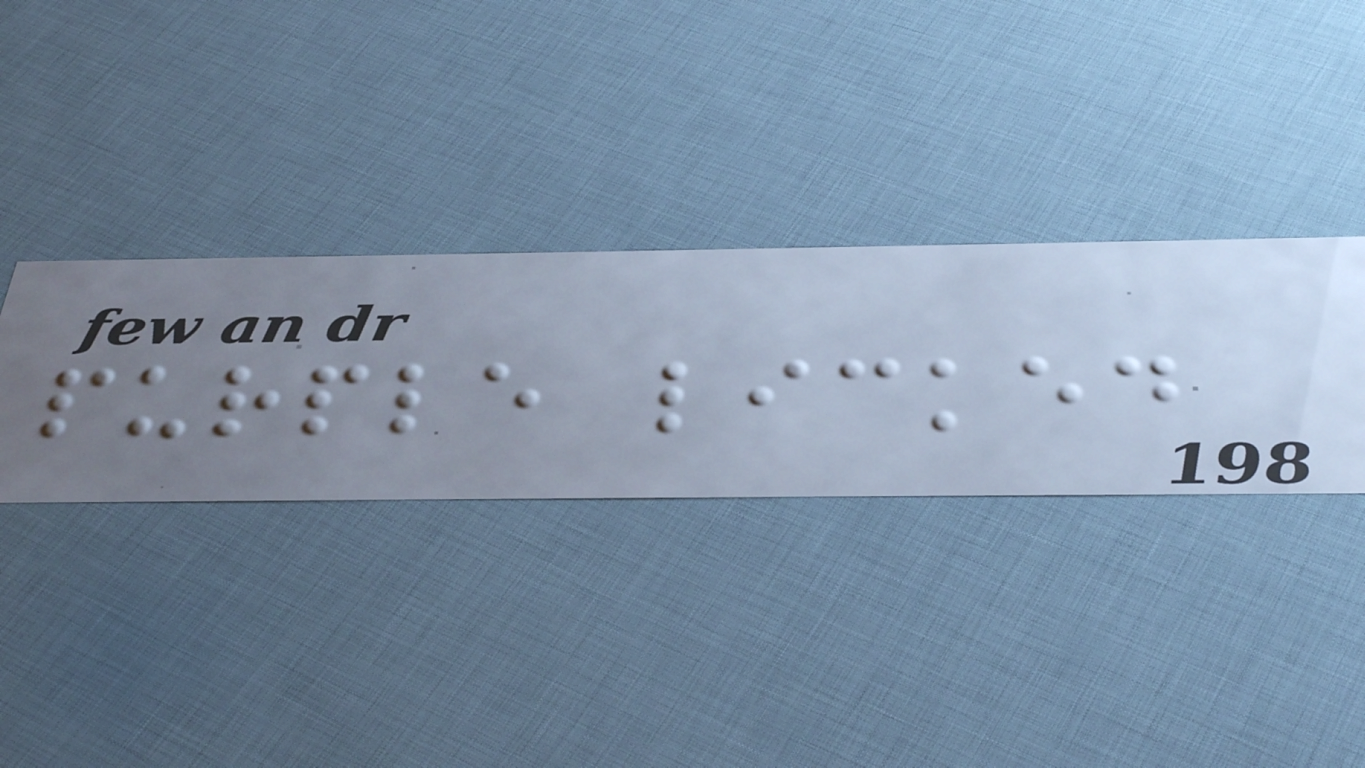purple licked
